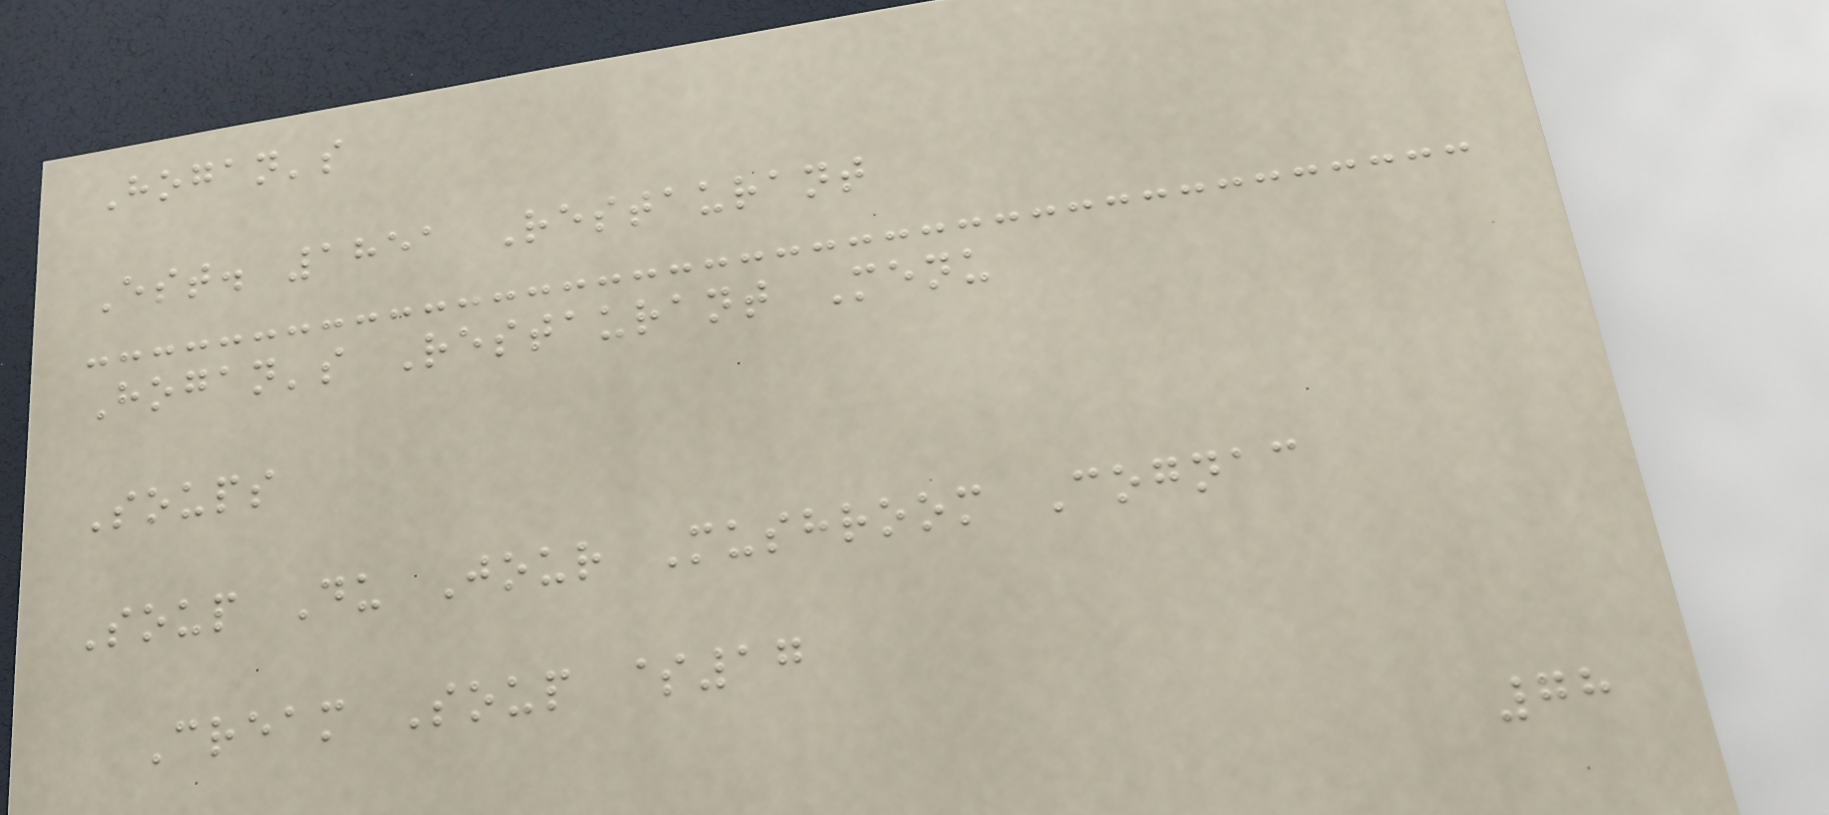Hogan's
Est. 1851 Restaurant
Hogan's Restaurant Menu
Soups
Soup Du Jour Mushroom Cognac
Cream Soup $17
78
